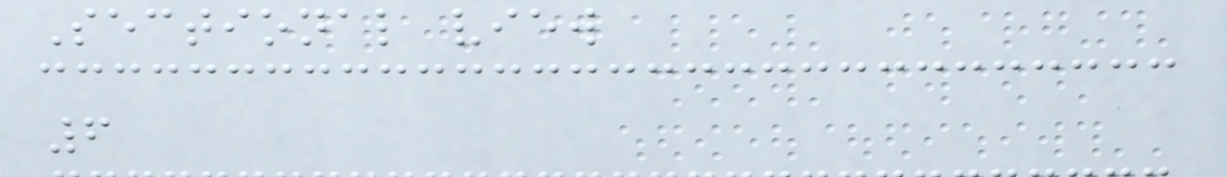Sectional view
6
